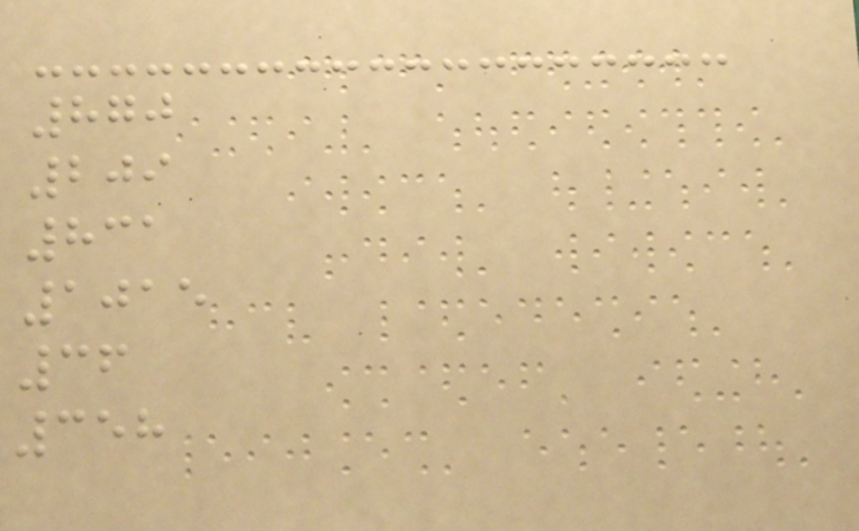870
209
831
1015
36
358
